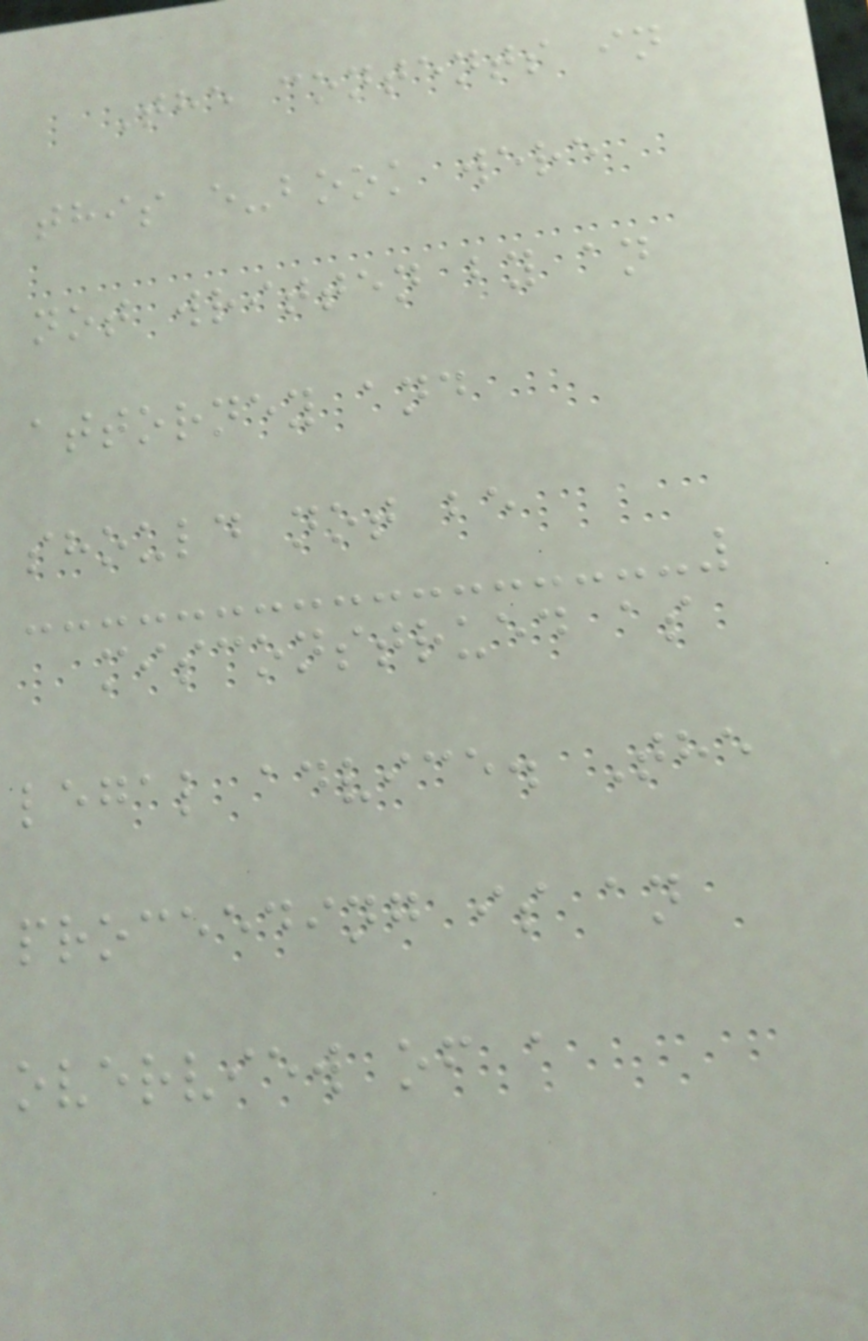The contents in
this e-book were
not written by an
attorney and
should not be
misconstrued as
legal advice. The
proceeding is an
overview of a
